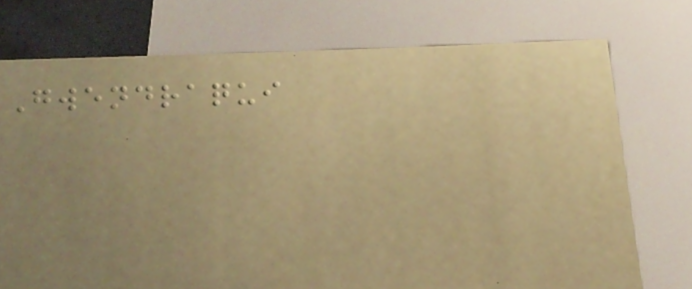Gwendraqui
